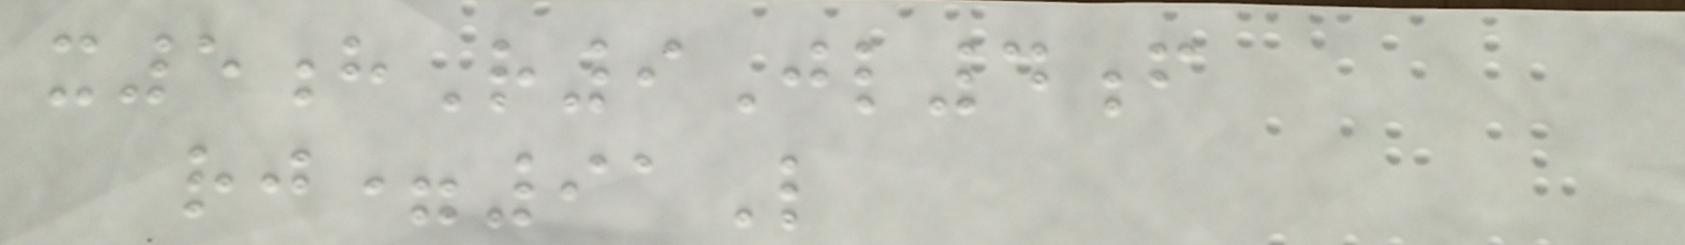x5hR9Jl4f
rj=91L
